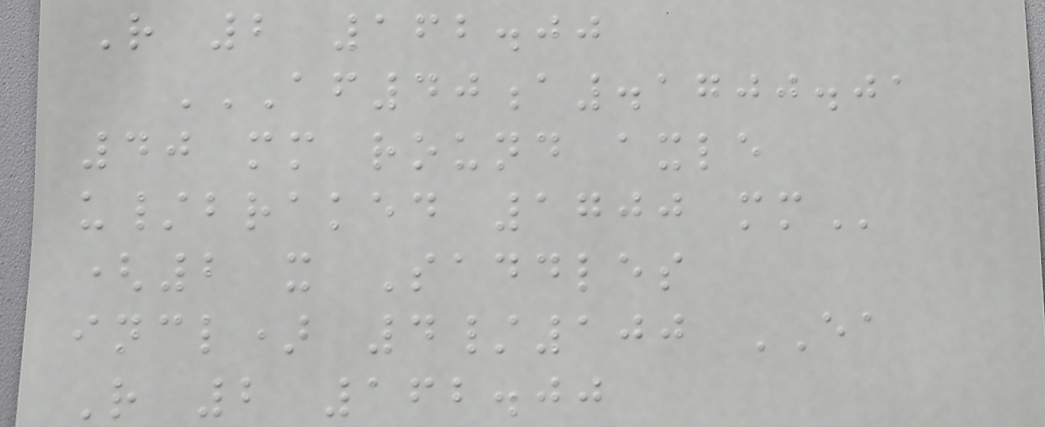R 2 162.00
AF40A.1700.01
40 MM ROUND AXLE
U/BRAKED 1700 MM
(2 x Saddles
incl) 4/100 EA
R 2 162.00
